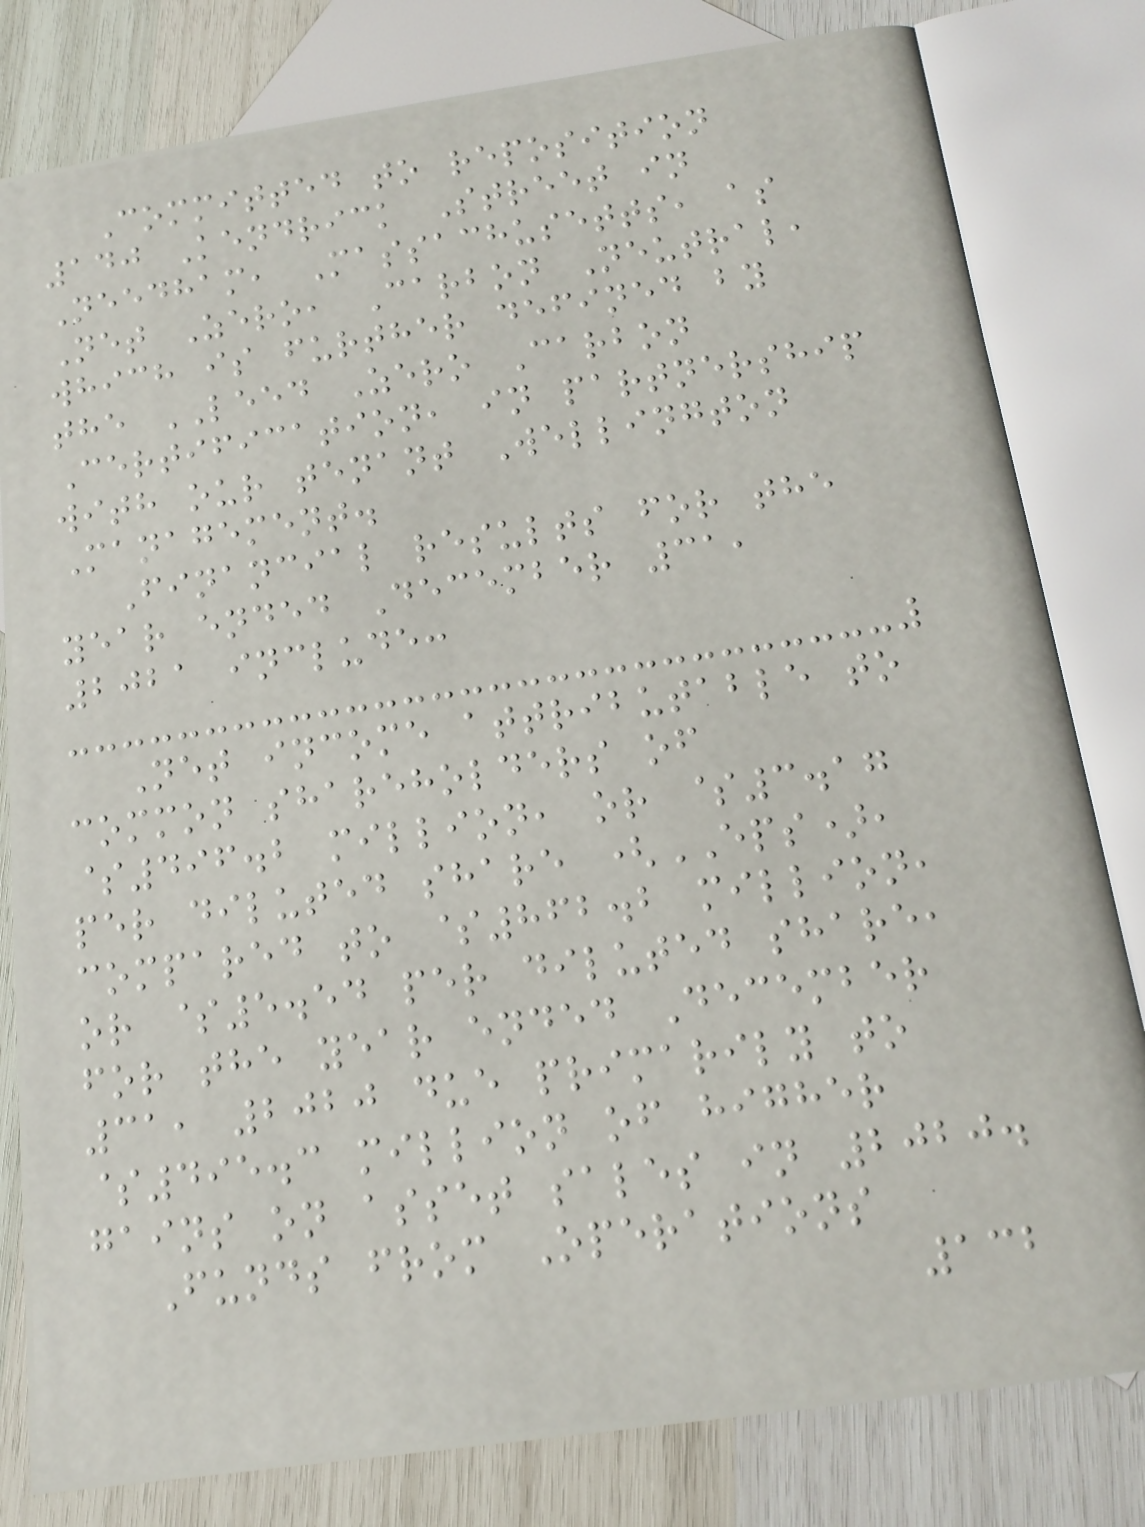Committed to reposition
140 Kendrick Street in
Needham, Massachusetts, as
Net Zero, Carbon Neutral,
which is further defined by
the LEED Zero Carbon
Certification, in partnership
with our tenant Wellington
Management.
Financial results for the
year ended December 31,
2021 include:
Net income attributable to
common shareholders of
$496.2 million, or $3.17
per diluted share (EPS),
compared to $862.2 million,
or $5.54 per diluted share,
for the year ended December
31, 2020 due primarily to
$495.3 million of higher
gains on asset sales in 2020.
Funds from Operations
132
